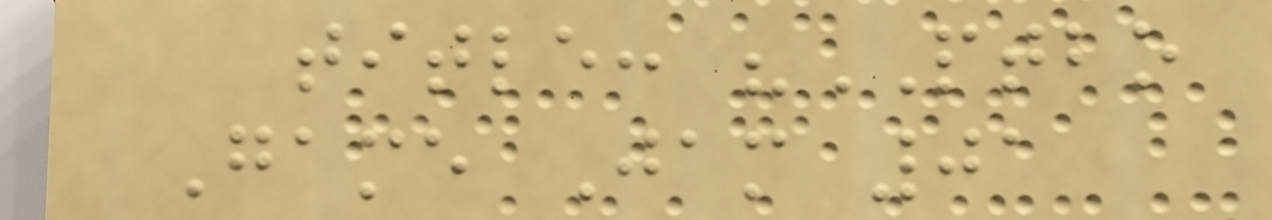title: "PTBO
Game Jam 01
